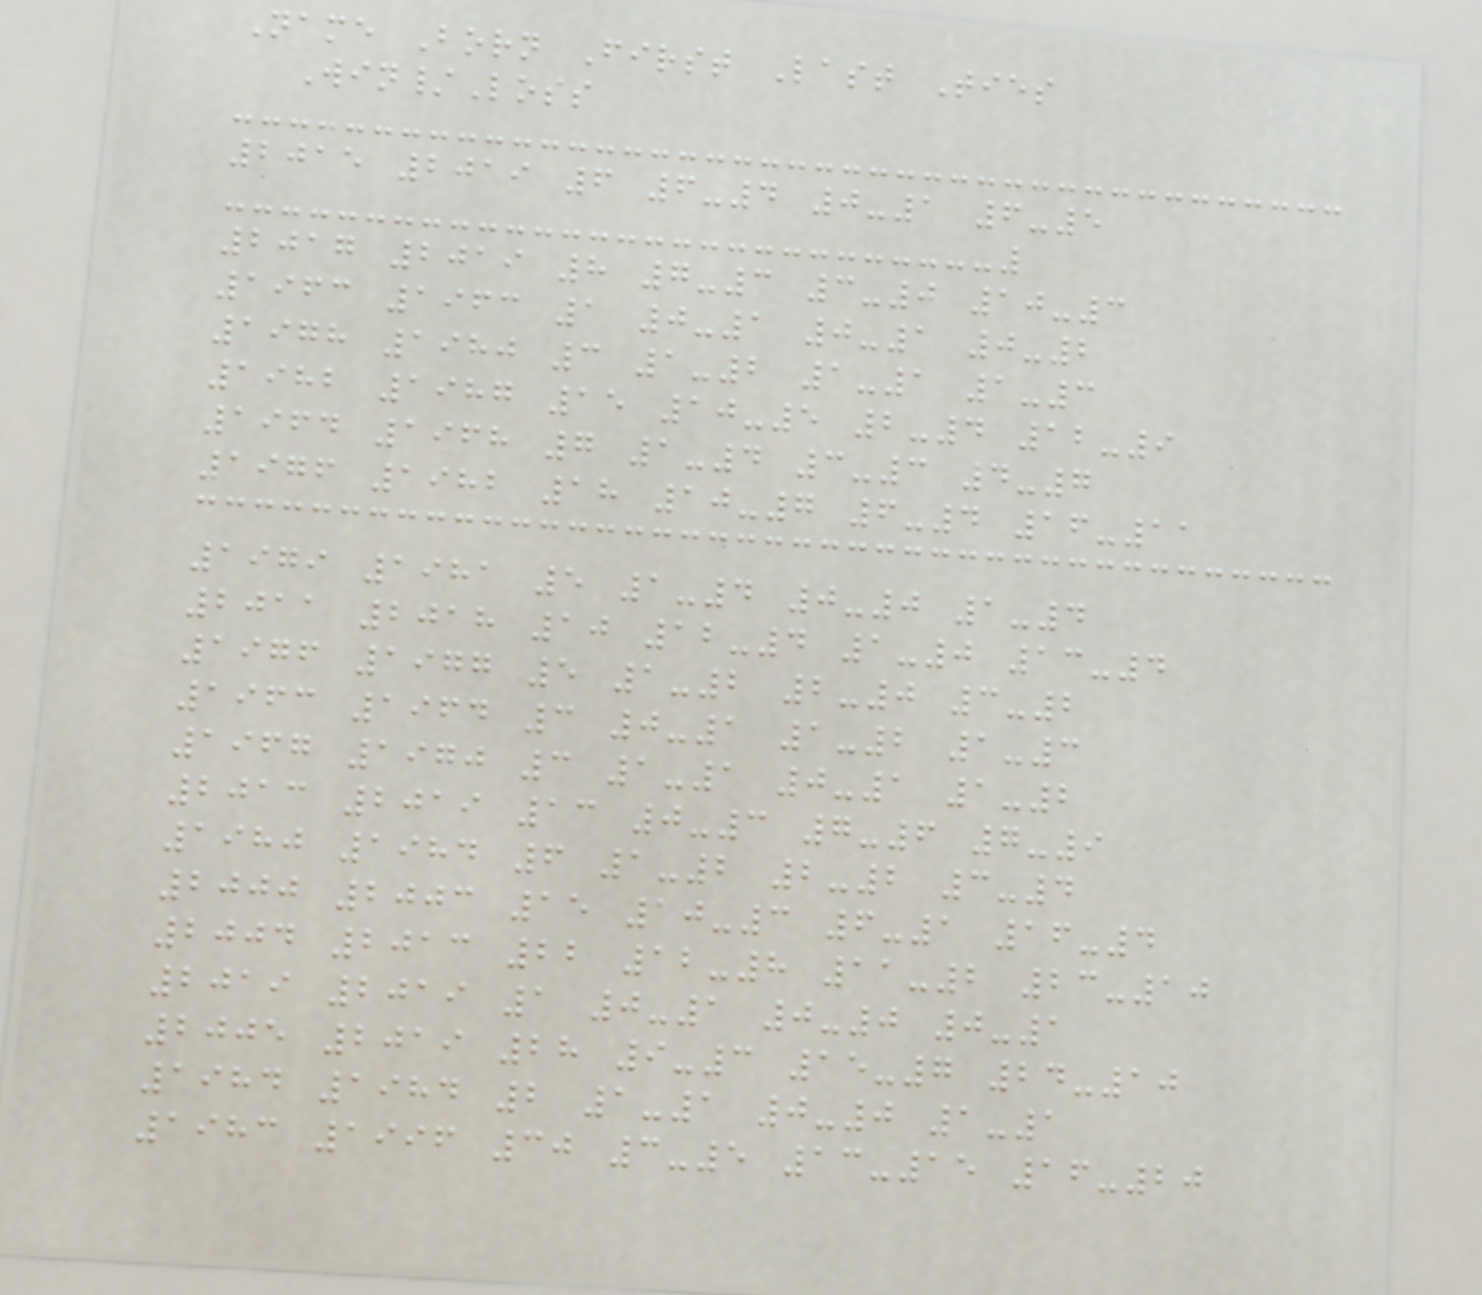Name Born First Last Ties
Win/Loss
2015 2019 6 6-4 0-1 6-5
2017 2019 8 7-3 3-0 10-3
1963 1963 1 0-1 0-1 0-2
1978 1980 3 1-2 1-1 1-3
1982 1987 15 10-5 2-4 12-9
1964 1968 7 1-4 3-3 4-7
1976 1982 18 10-7 6-4 16-11
1979 1981 5 1-4 0-0 1-4
2011 2018 10 12-4 1-0 13-4
1976 1977 5 1-2 2-0 3-2
1963 1964 3 0-1 1-2 1-3
1967 1970 3 1-1 0-1 1-2
2013 2019 13 0-3 7-6 7-9
1980 1984 6 1-2 2-2 3-4
2000 2003 15 10-3 6-1 16-4
2004 2013 22 12-8 11-2 23-10
2019 2019 1 0-1 0-0 0-1
2005 2019 28 9-3 15-7 24-10
1984 1984 2 1-1 0-0 1-1
1983 1996 30 3-5 13-15 16-20
